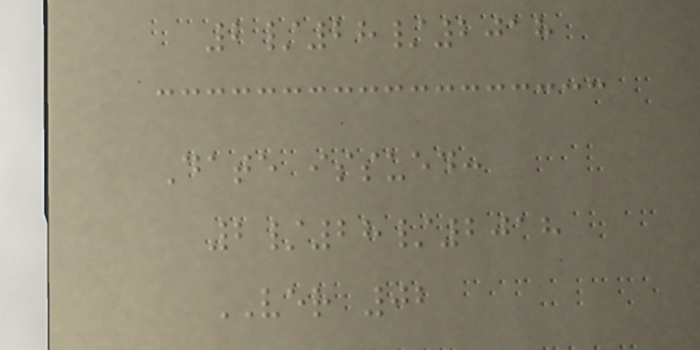2/28/2018
Date issued:
2/28/2018
VER 02
